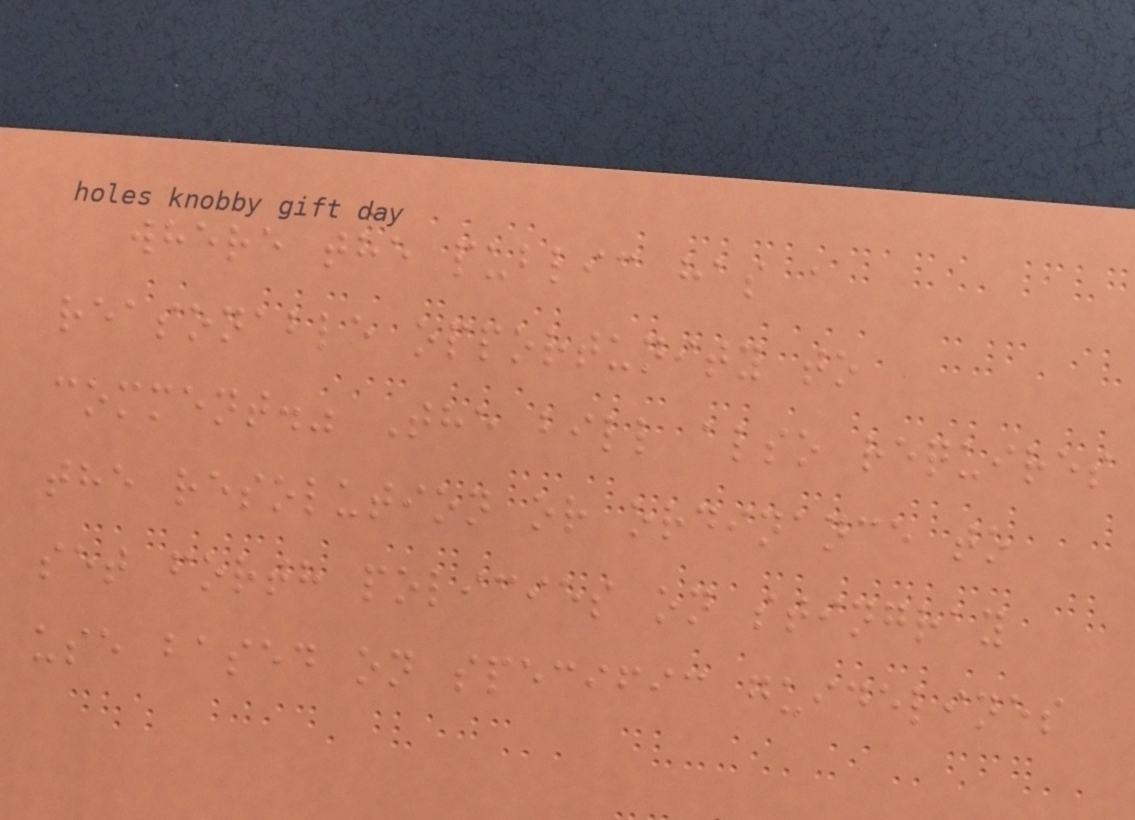where the public has a
reasonable opportunity to
comment." The bill also requires
the resolution or ordinance to
set forth policies on stingray
use based on specific guidelines
